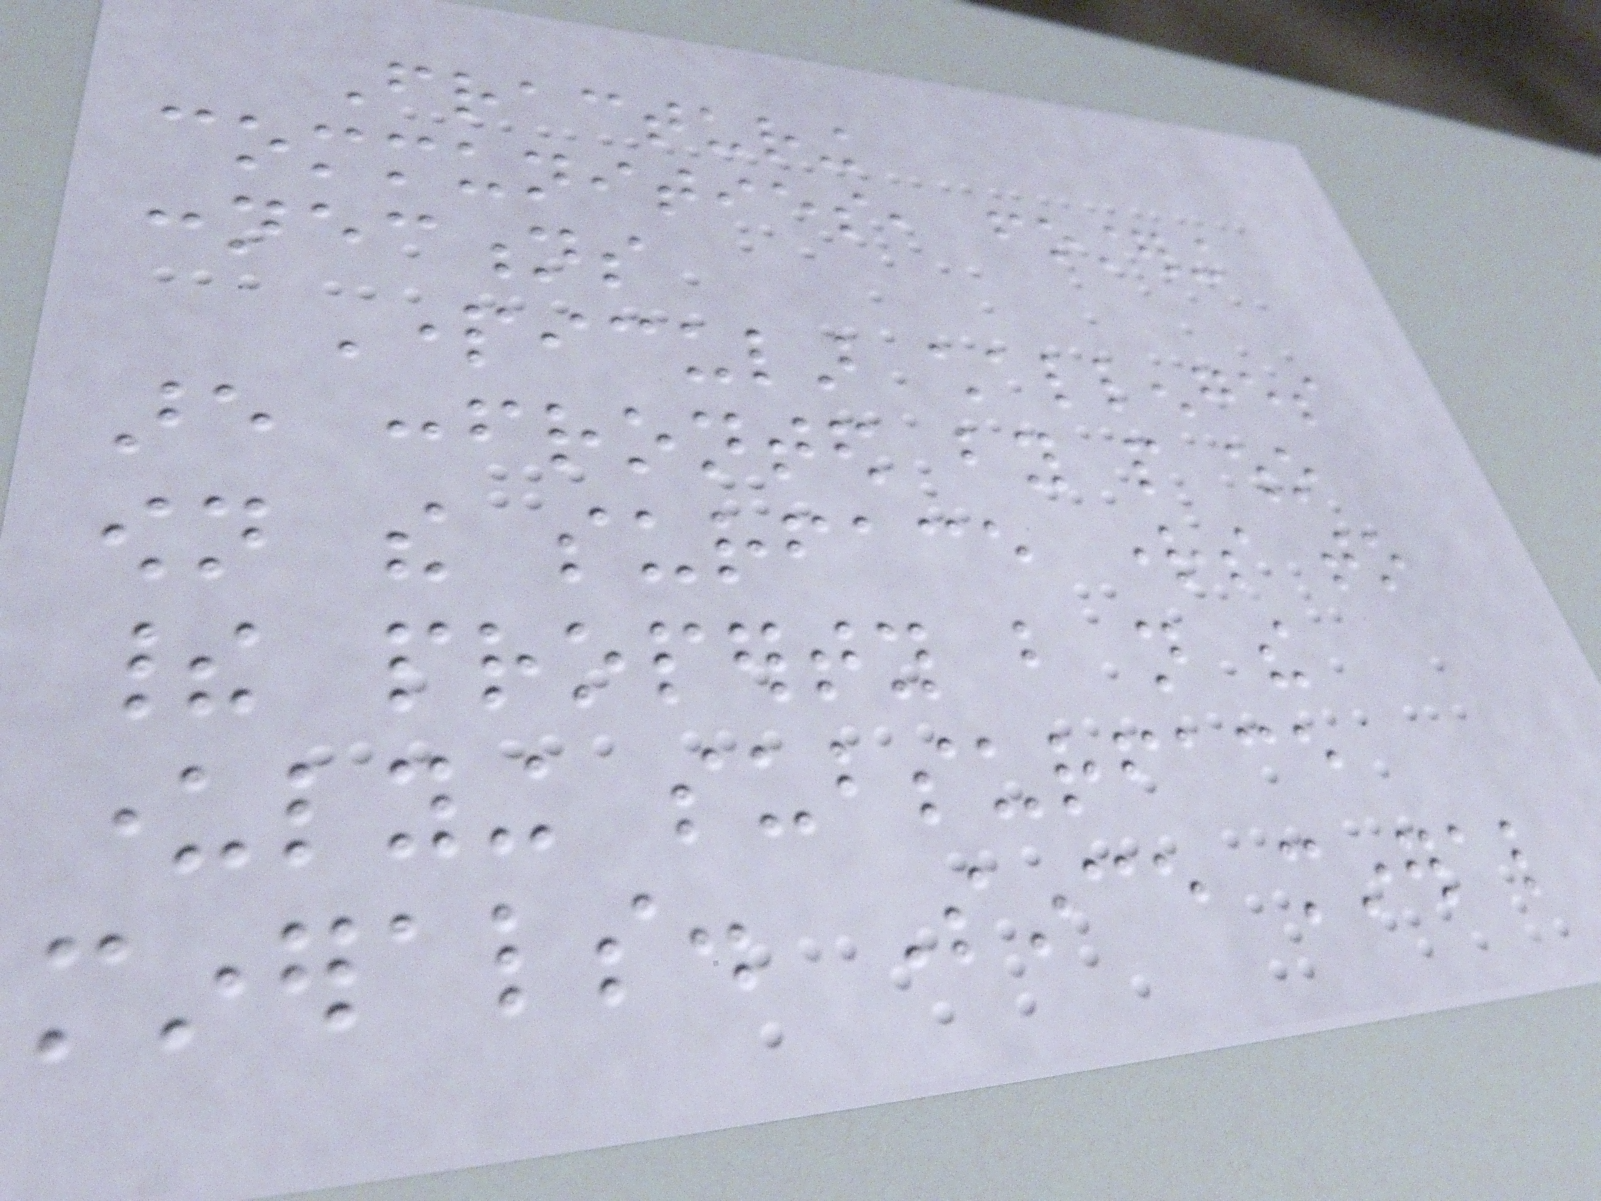Fracturing
communities, fostering
connections
Particular challenges
are confronted by people who
own the surface rights to
their property but not the
underlying subsurface
minerals. Since mineral
